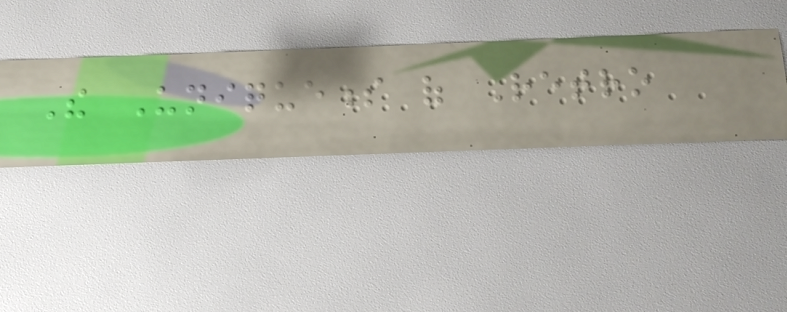The Uniqueness of Retro
